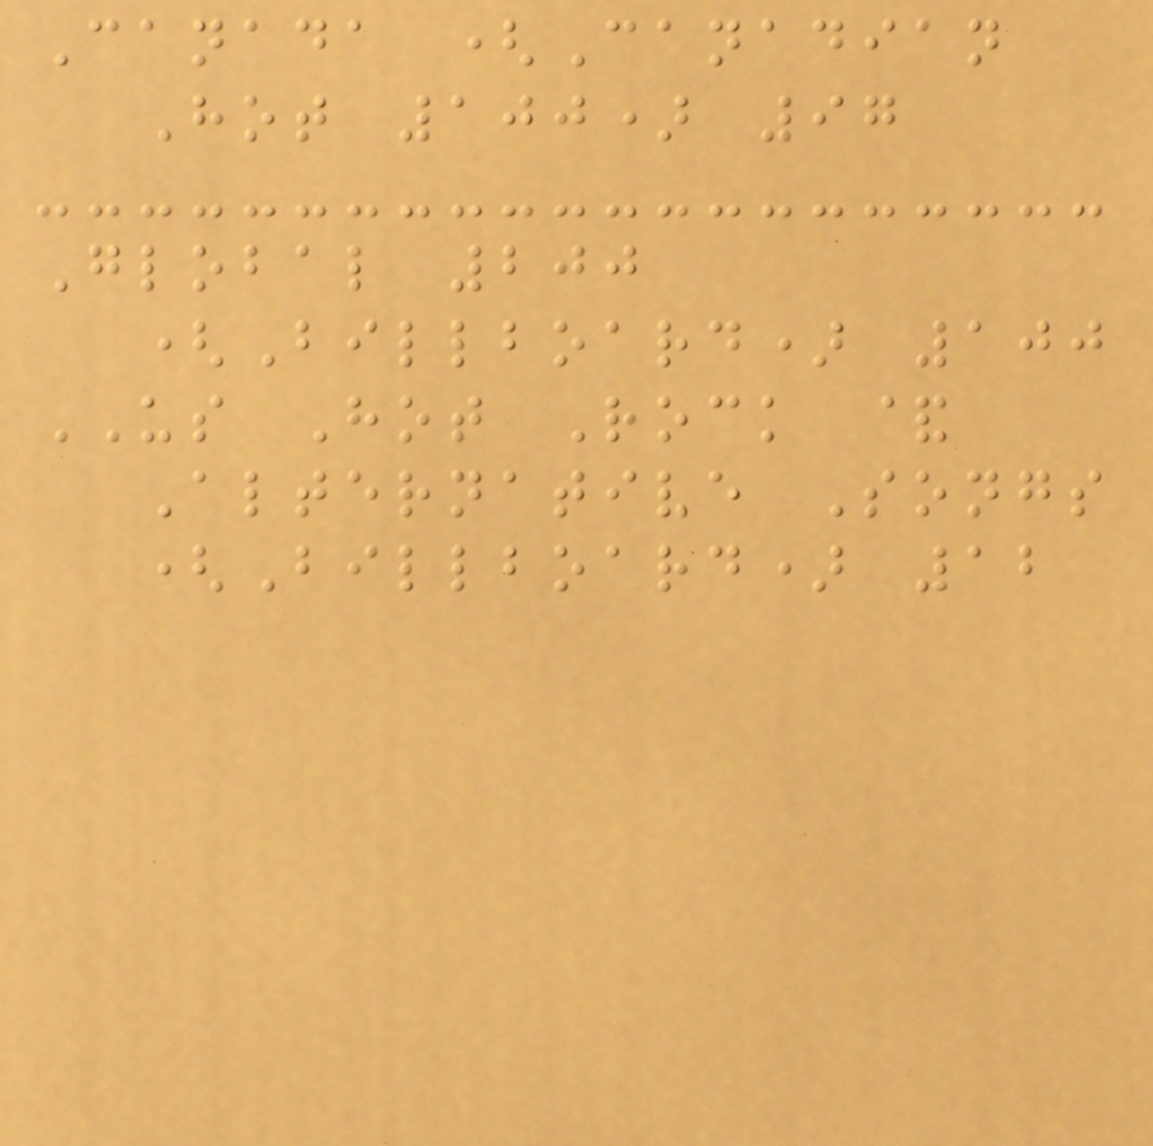Canada (Canadian
Hot 100) 97
Global 200
(Billboard) 100
US Hot Rock &
Alternative Songs
(Billboard) 12
